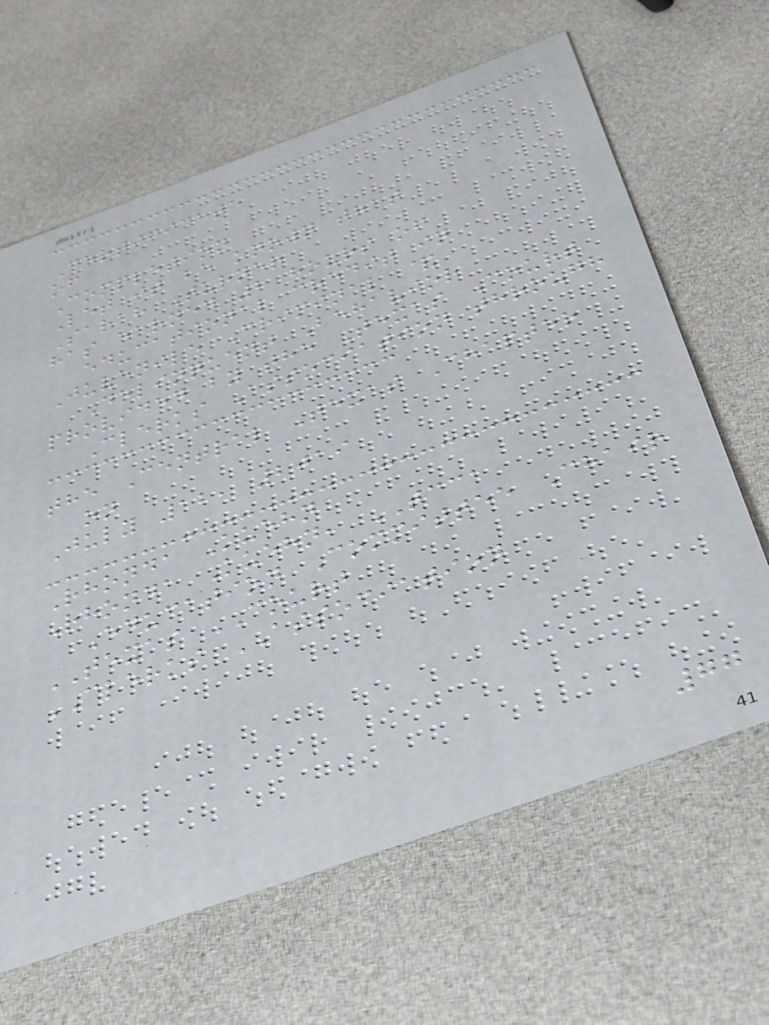Certificate
of
Completion
Let it be known that
Sarah Turner
has earned 2 hours of
educational credit in
Juvenile Criminal &
Delinquent Behavior
provided by the Texas Court
Clerks Association through
the Central Texas Chapter
on
July 12, 2019
Rhonda Kuehn
Rhonda Kuehn, TCCA
Education Committee Chair
TEXAS COURT
CLERKS ASSOCIATION
77
